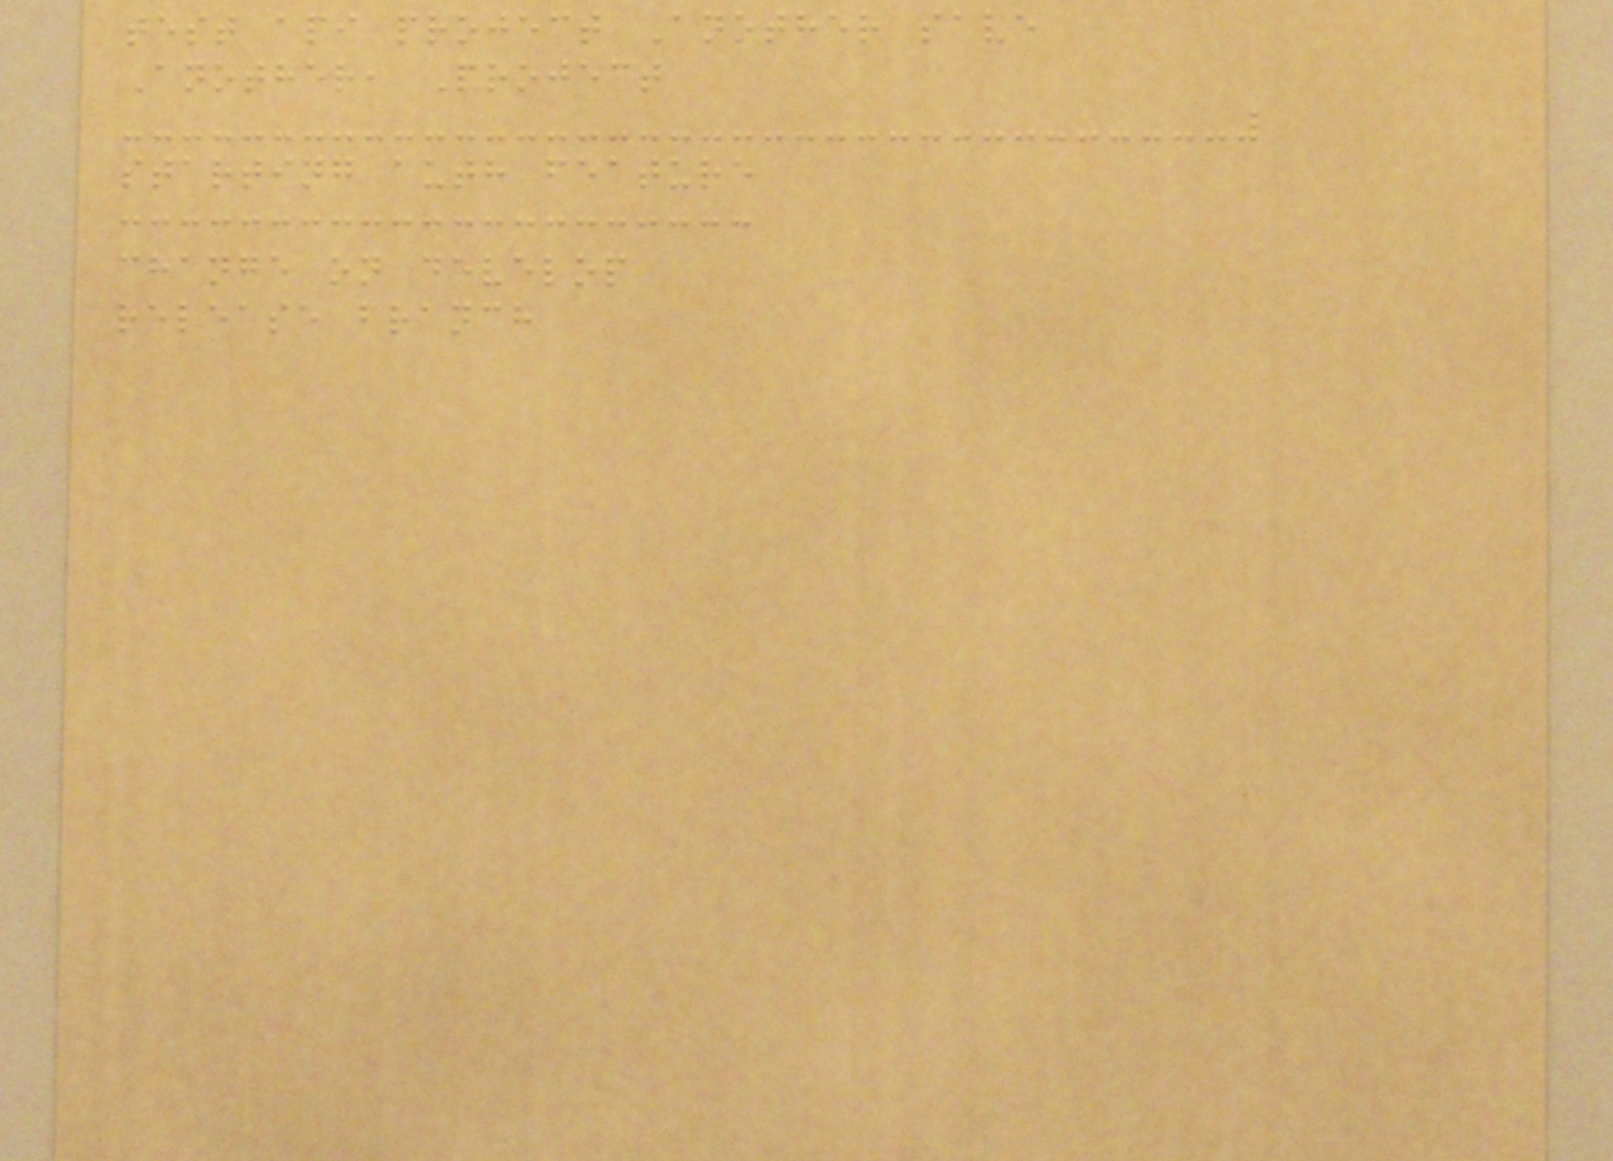test api project Another save
Another, Project
starting auth feature
change on develop
release branch
